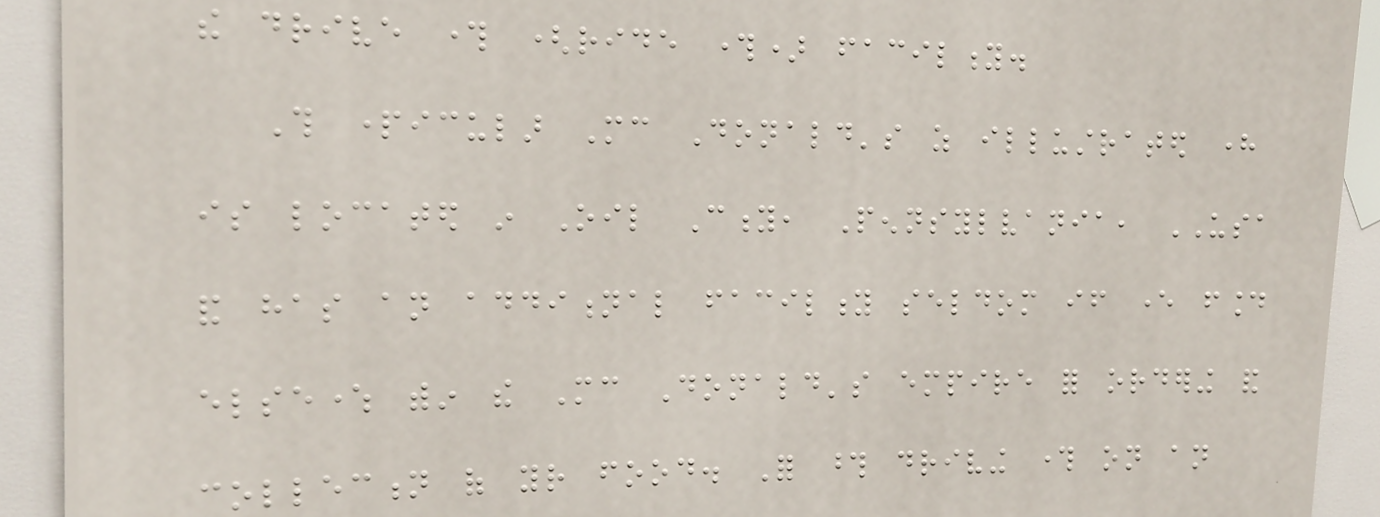the drive through (ride through) facility.
This particular Mc Donald's as illustrated here
is located in Oil City, Pennsylvania, USA
and has an additional facility seldom if ever found
elsewhere within the Mc Donald's empire for ordering and
collection of your food. For those driving through on an
